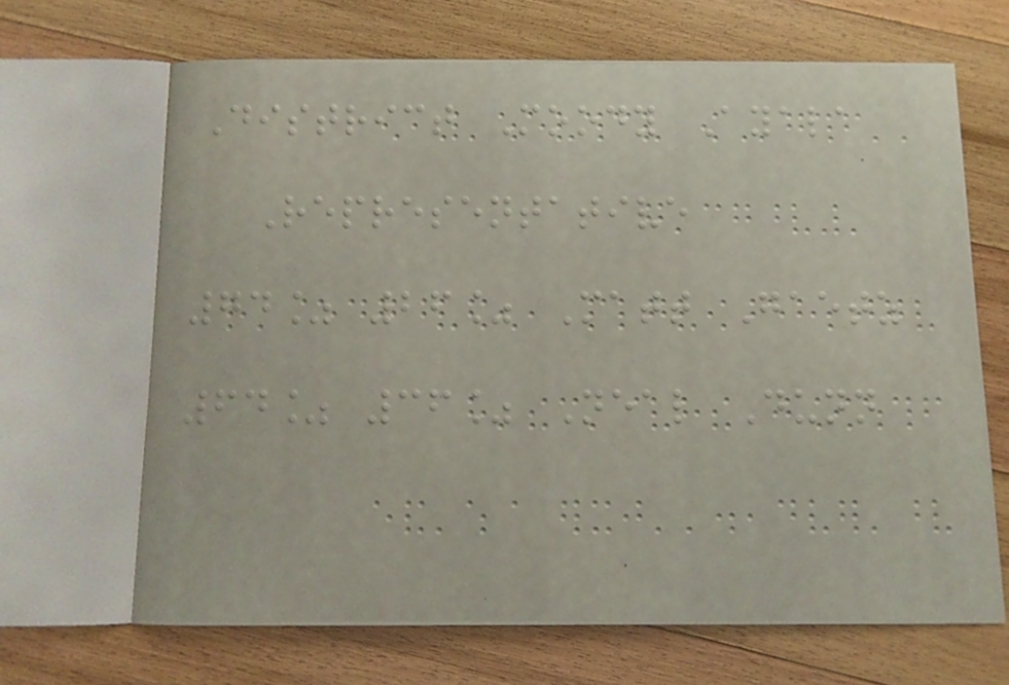District Moody Ayala
Representative
74% 26% Matt Gaetz
64% 36% Neal Dunn
